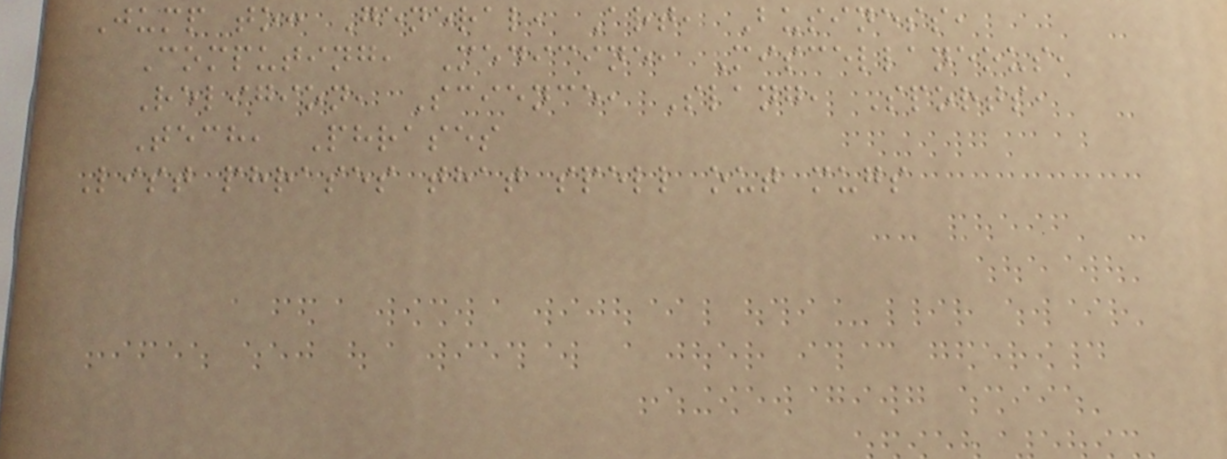Jump to: General, Art, Business,
Computing, Medicine, Miscellaneous,
Religion, Science, Slang, Sports,
Tech, Phrases
List phrases that spell out mugs
